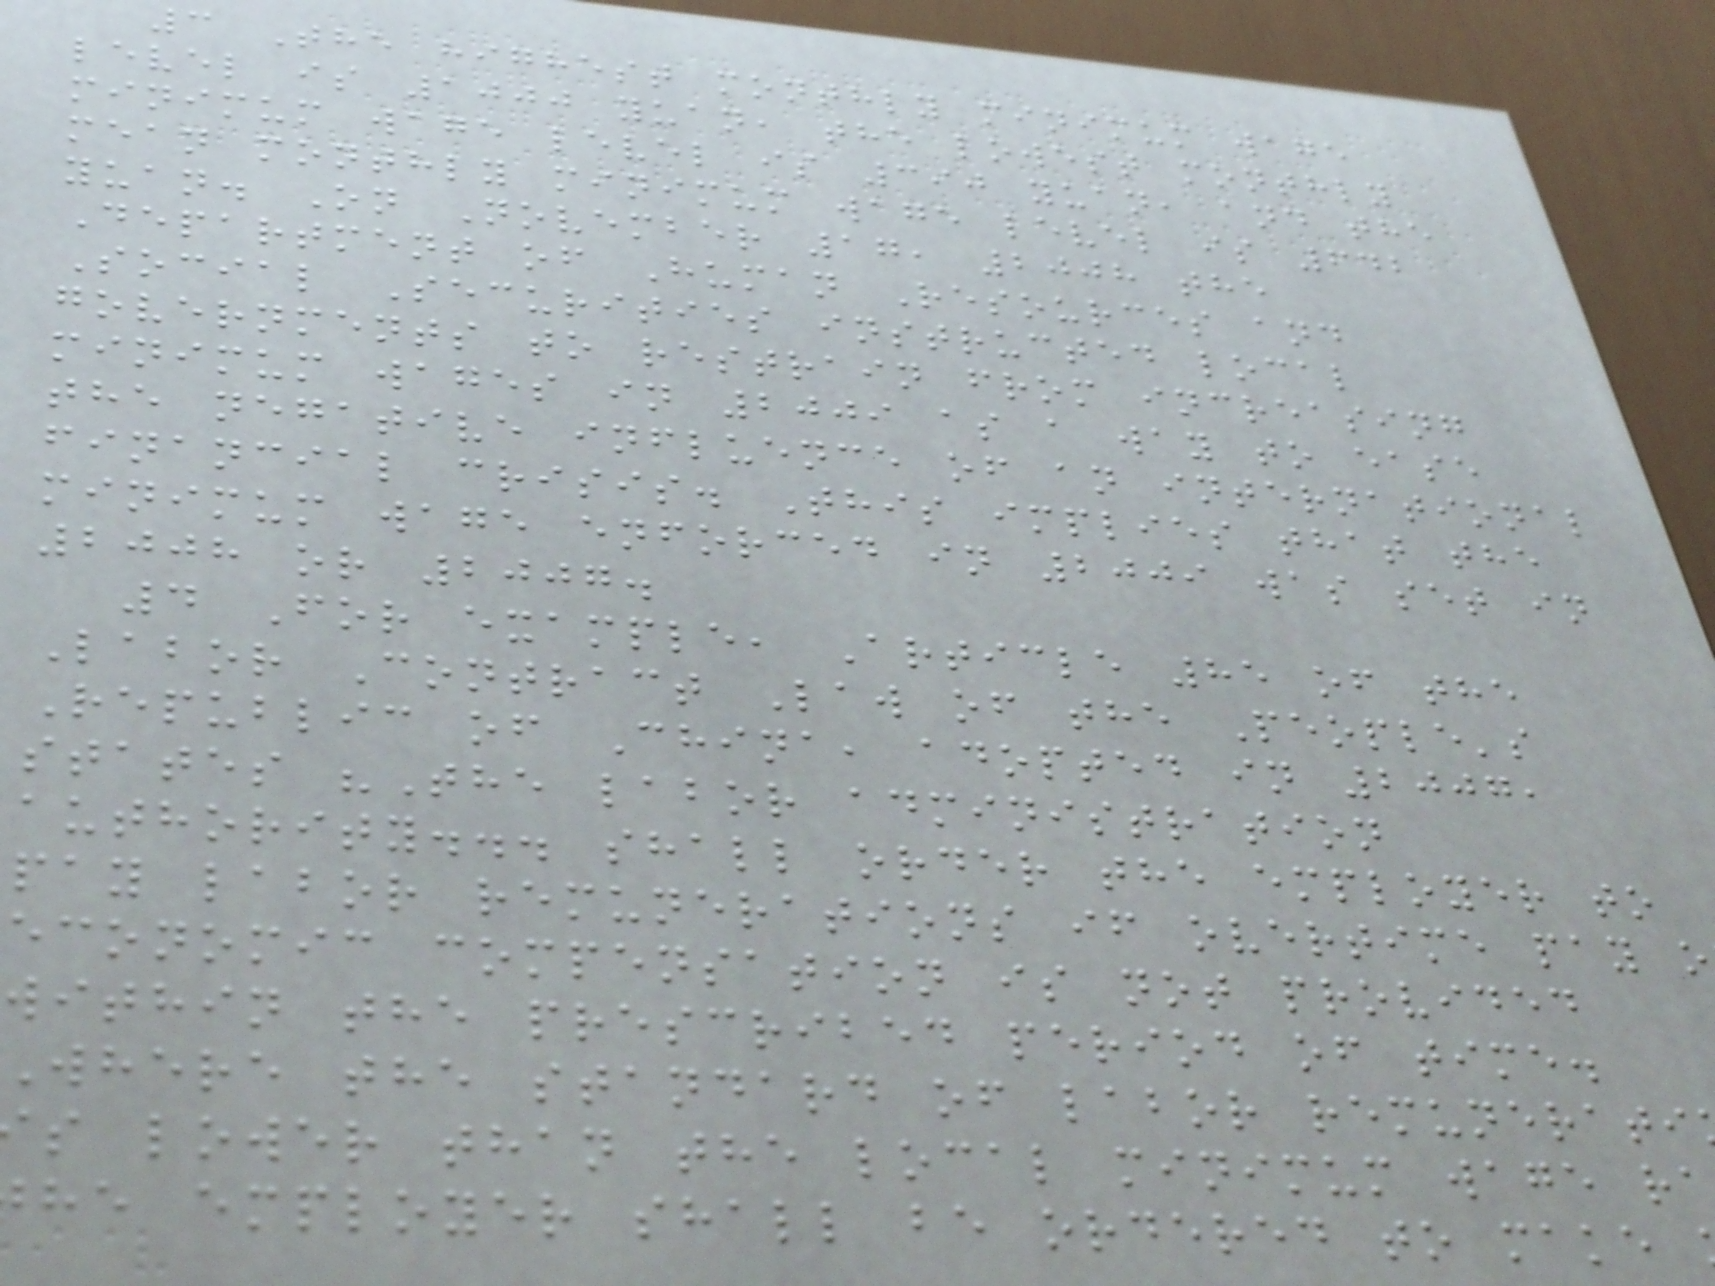3 The highest monthly minimum wage
level is 1000 yuan, the lowest monthly
minimum wage level is 390 yuan, and the
mean monthly minimum wage level is 642
yuan. On November 17, 2008 the
Department of Human Resources and
Social Securities instructed local
governments to restrain from increasing
minimum wages in 2009 as a way to ease
the negative influence of an international
financial crisis. This implies that the
minimum wage enforced in 2009 was set in
2008 or 2007.
4 For example, Article 85 of the
Labor Contract Law of the People's
Republic of China, adopted in 2007,
states "The labor administration
authority... shall order the employer to
pay labor remunerations if overtime pay o
economic compensation is not provided
within the prescribed period of time.
where the standard of labor remunerati
s lower than the local minimum wage ra
he employer shall be ordered to make
